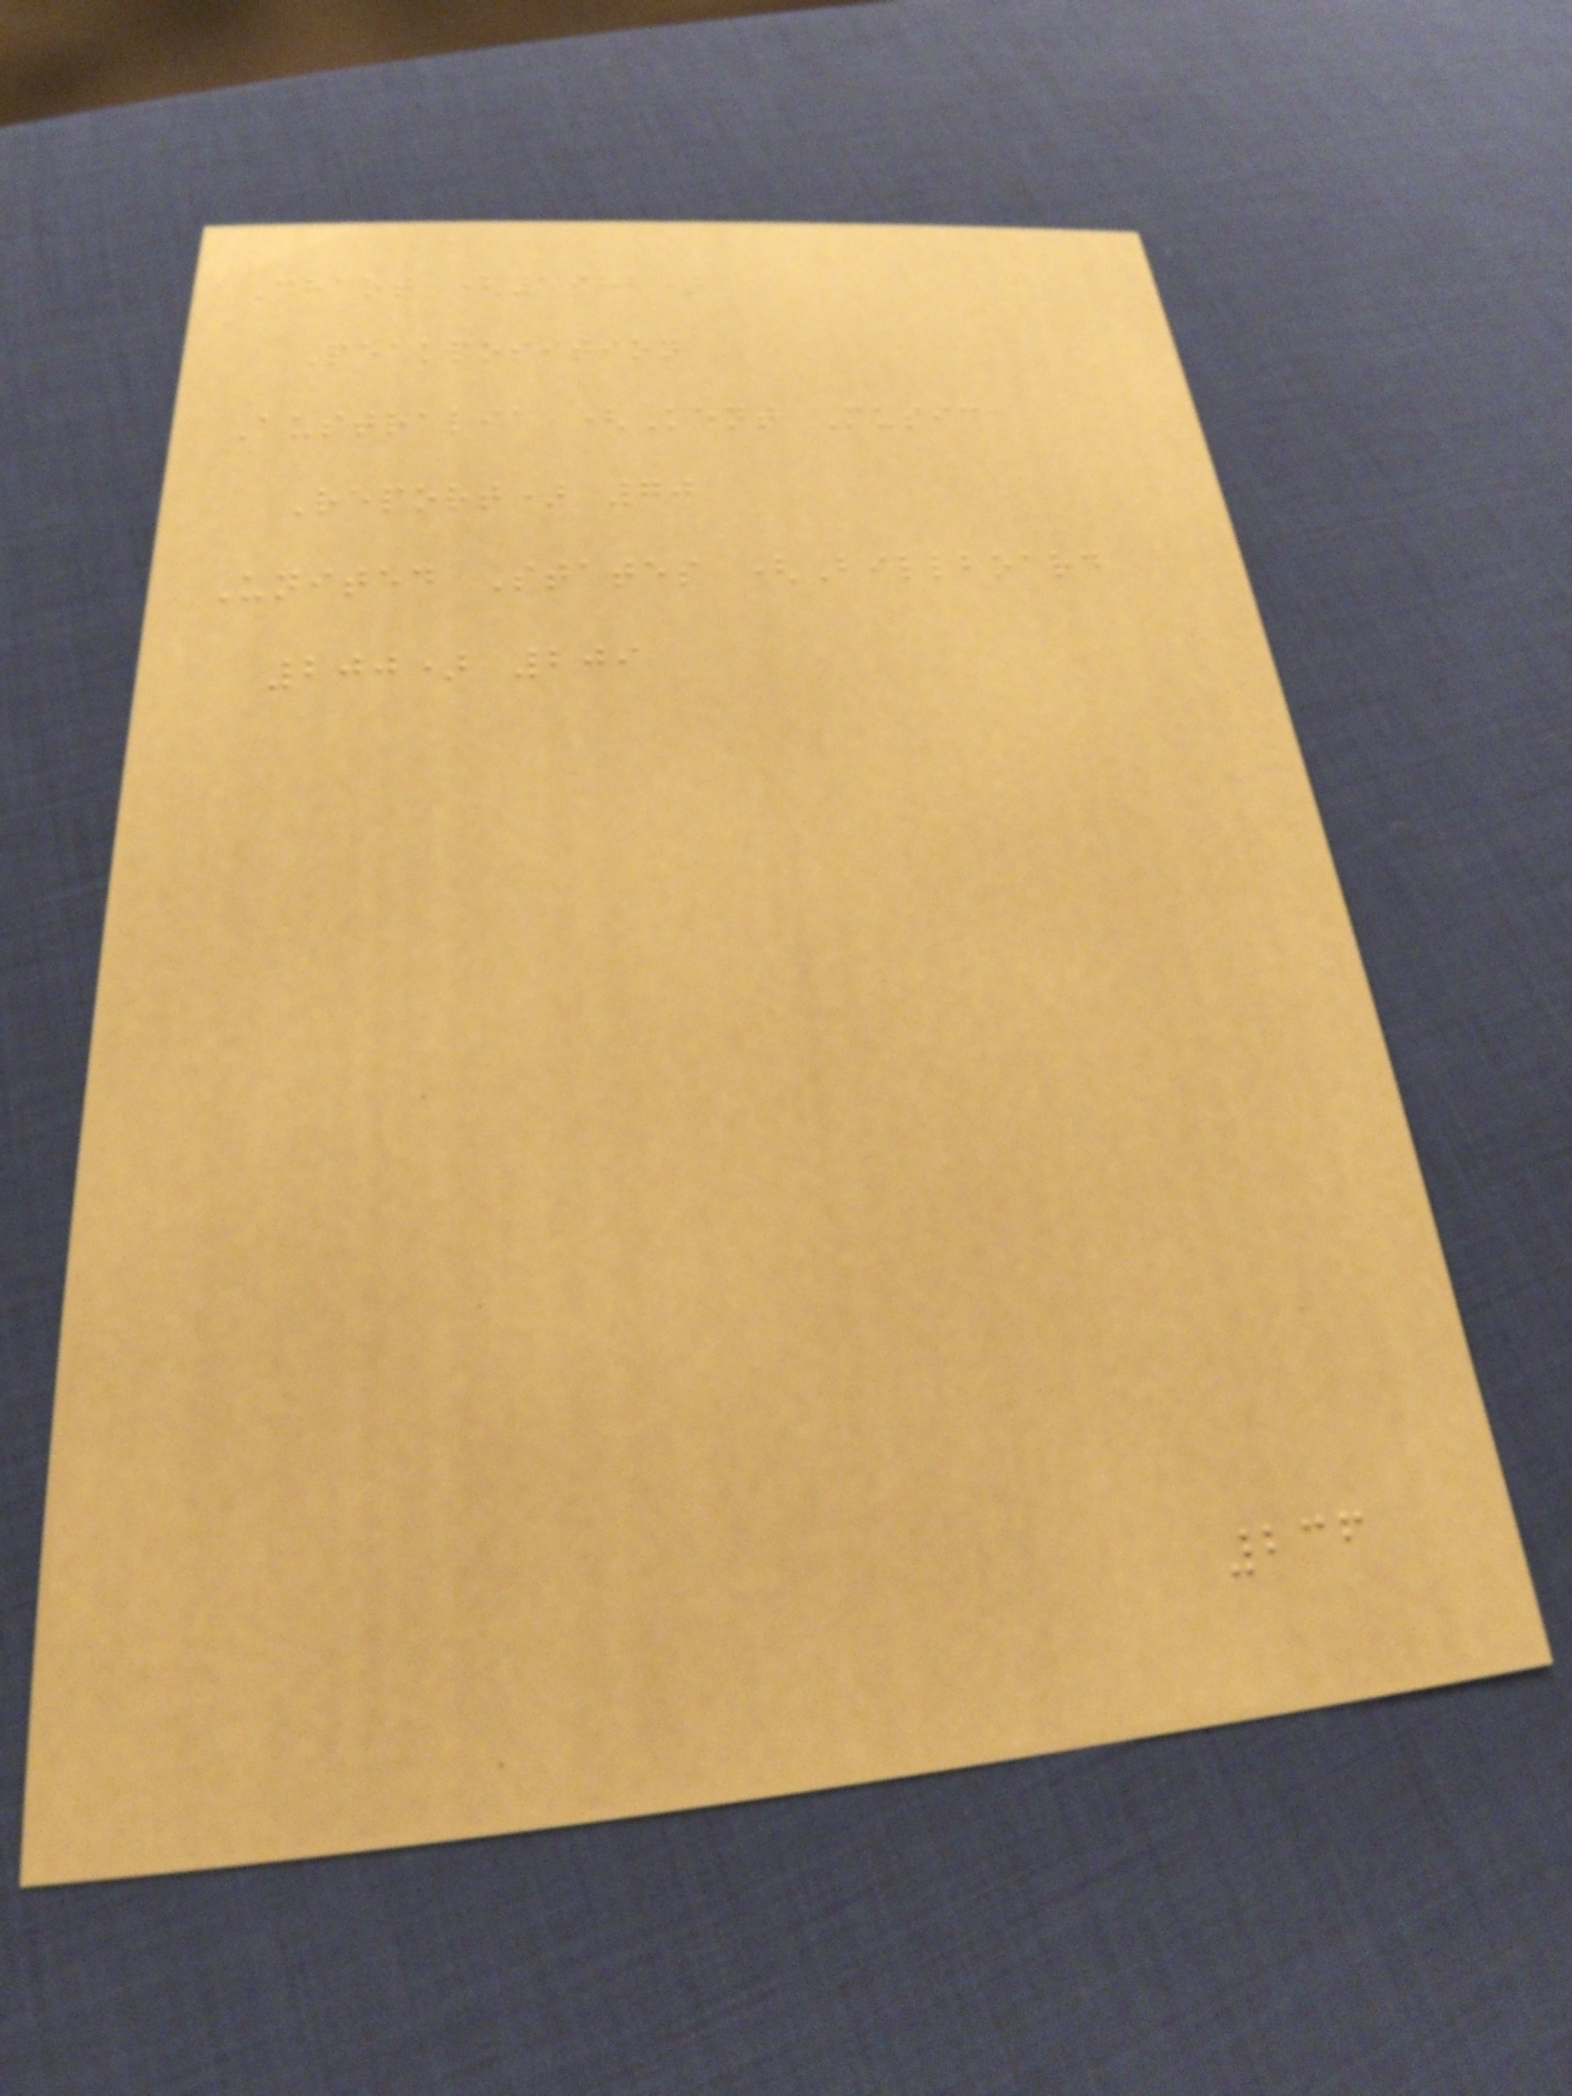Chart (1982)
Peakposition
Australia (Kent Music
Report) 70
United States (Billboard
200) 209
236
